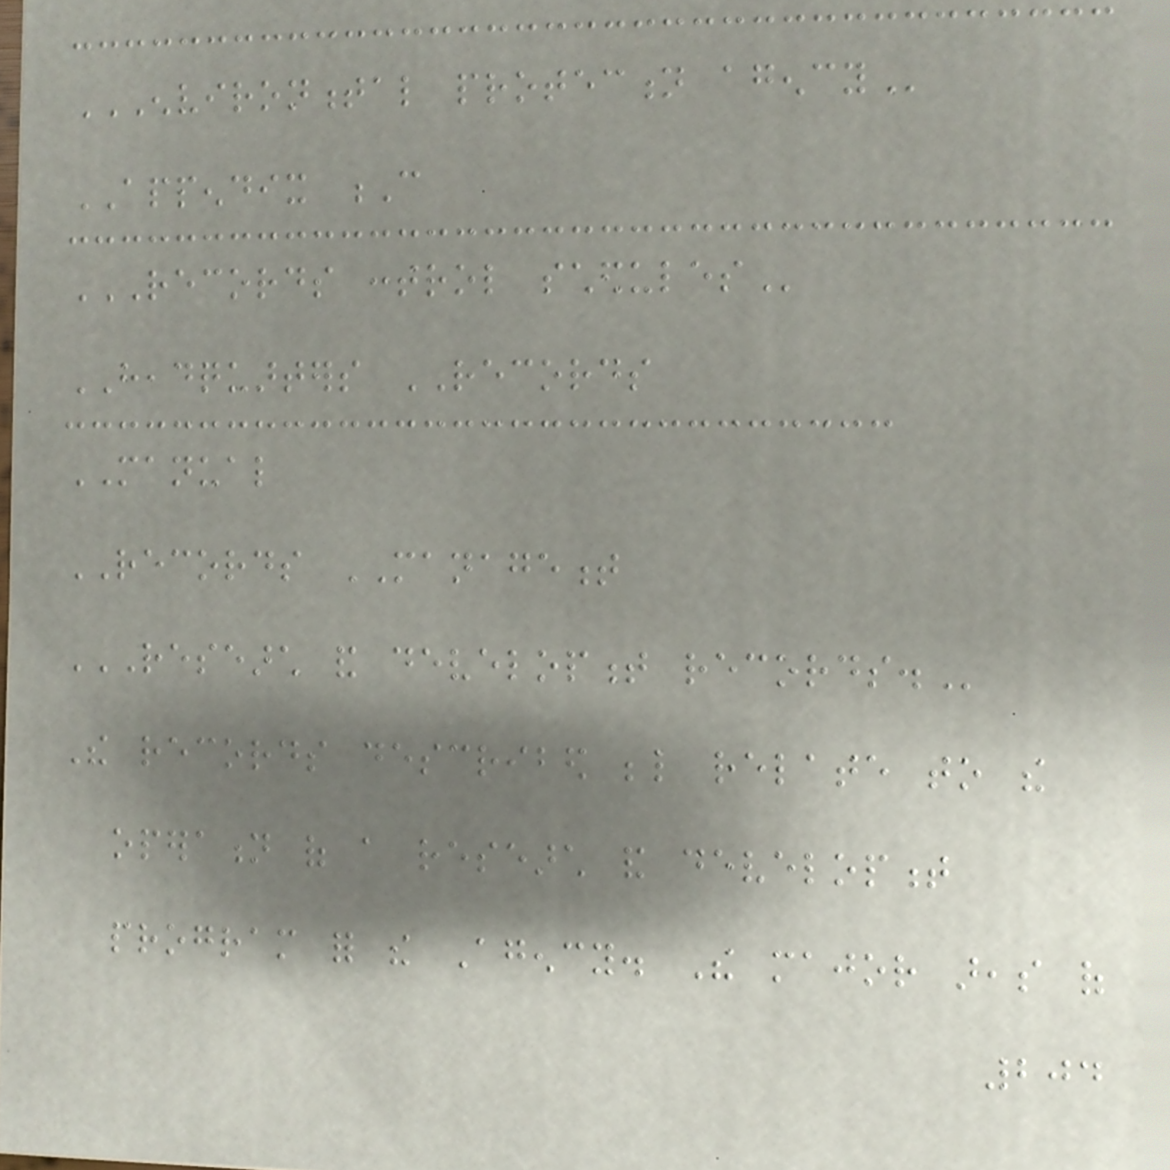ENVIRONMENTAL PROTECTION AGENCY
APPENDIX C
RECORDS CONTROL SCHEDULES
HEADQUARTERS RECORDS
MANUAL
RECORDS MANAGEMENT
RESEARCH AND DEVELOPMENT RECORDS.
The records described below relate to the
operation of a research and development
program for the Agency. The major areas of
204
